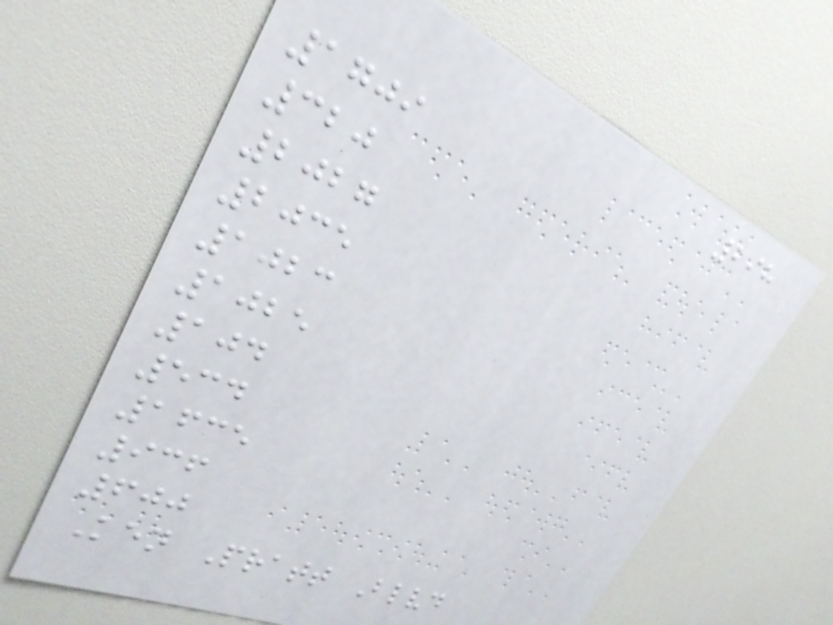298
1709
320
2027
2035
1023
1025
104
534
1635
936
600
Ken Pratt Blvd
